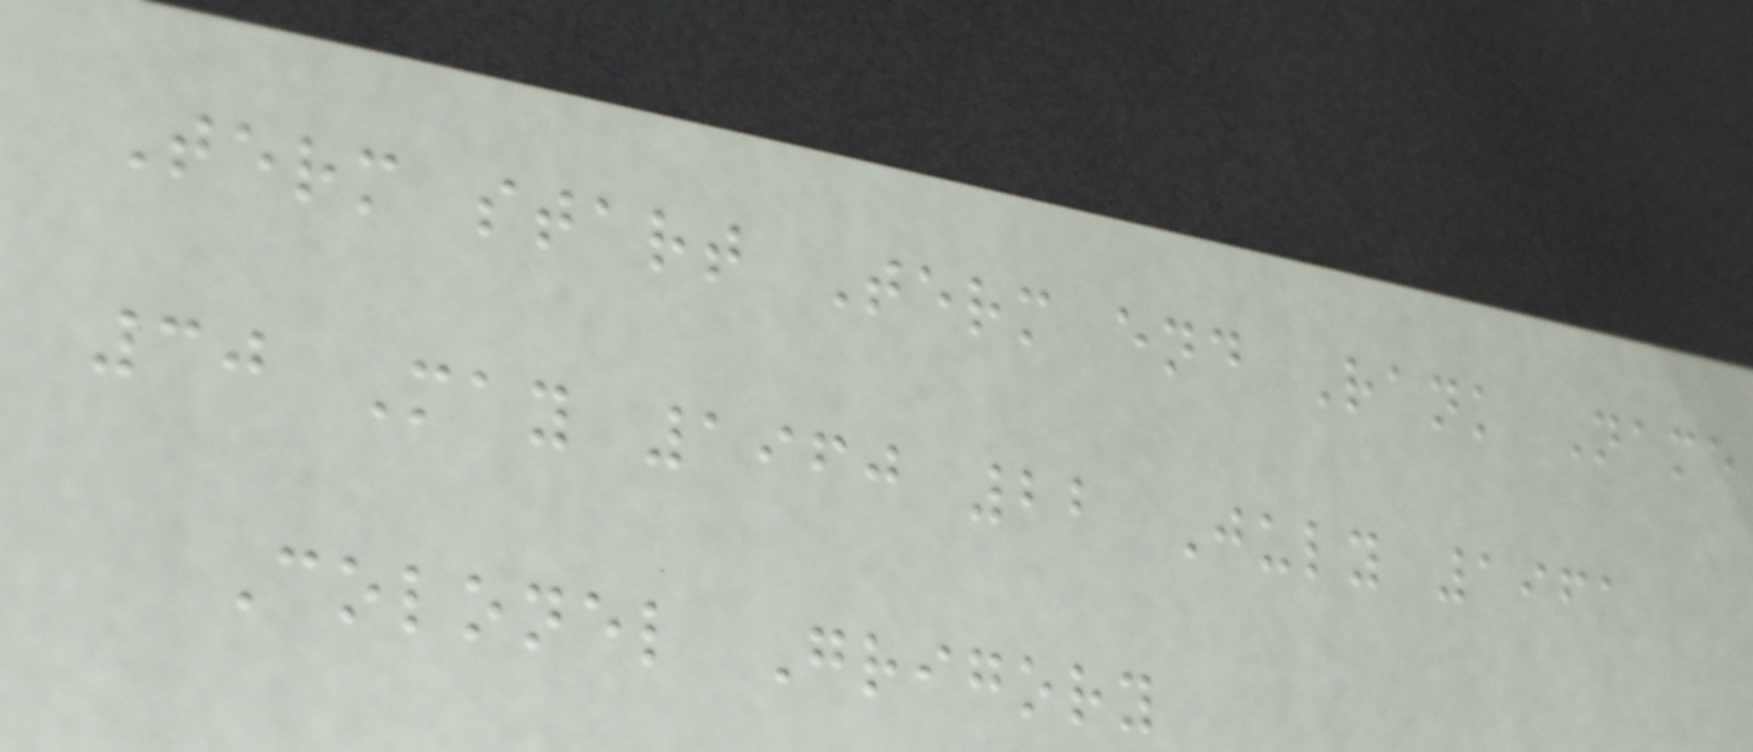Term start Term end Rank Name
30 May 1960 22 July 1961
Colonel Grigory
